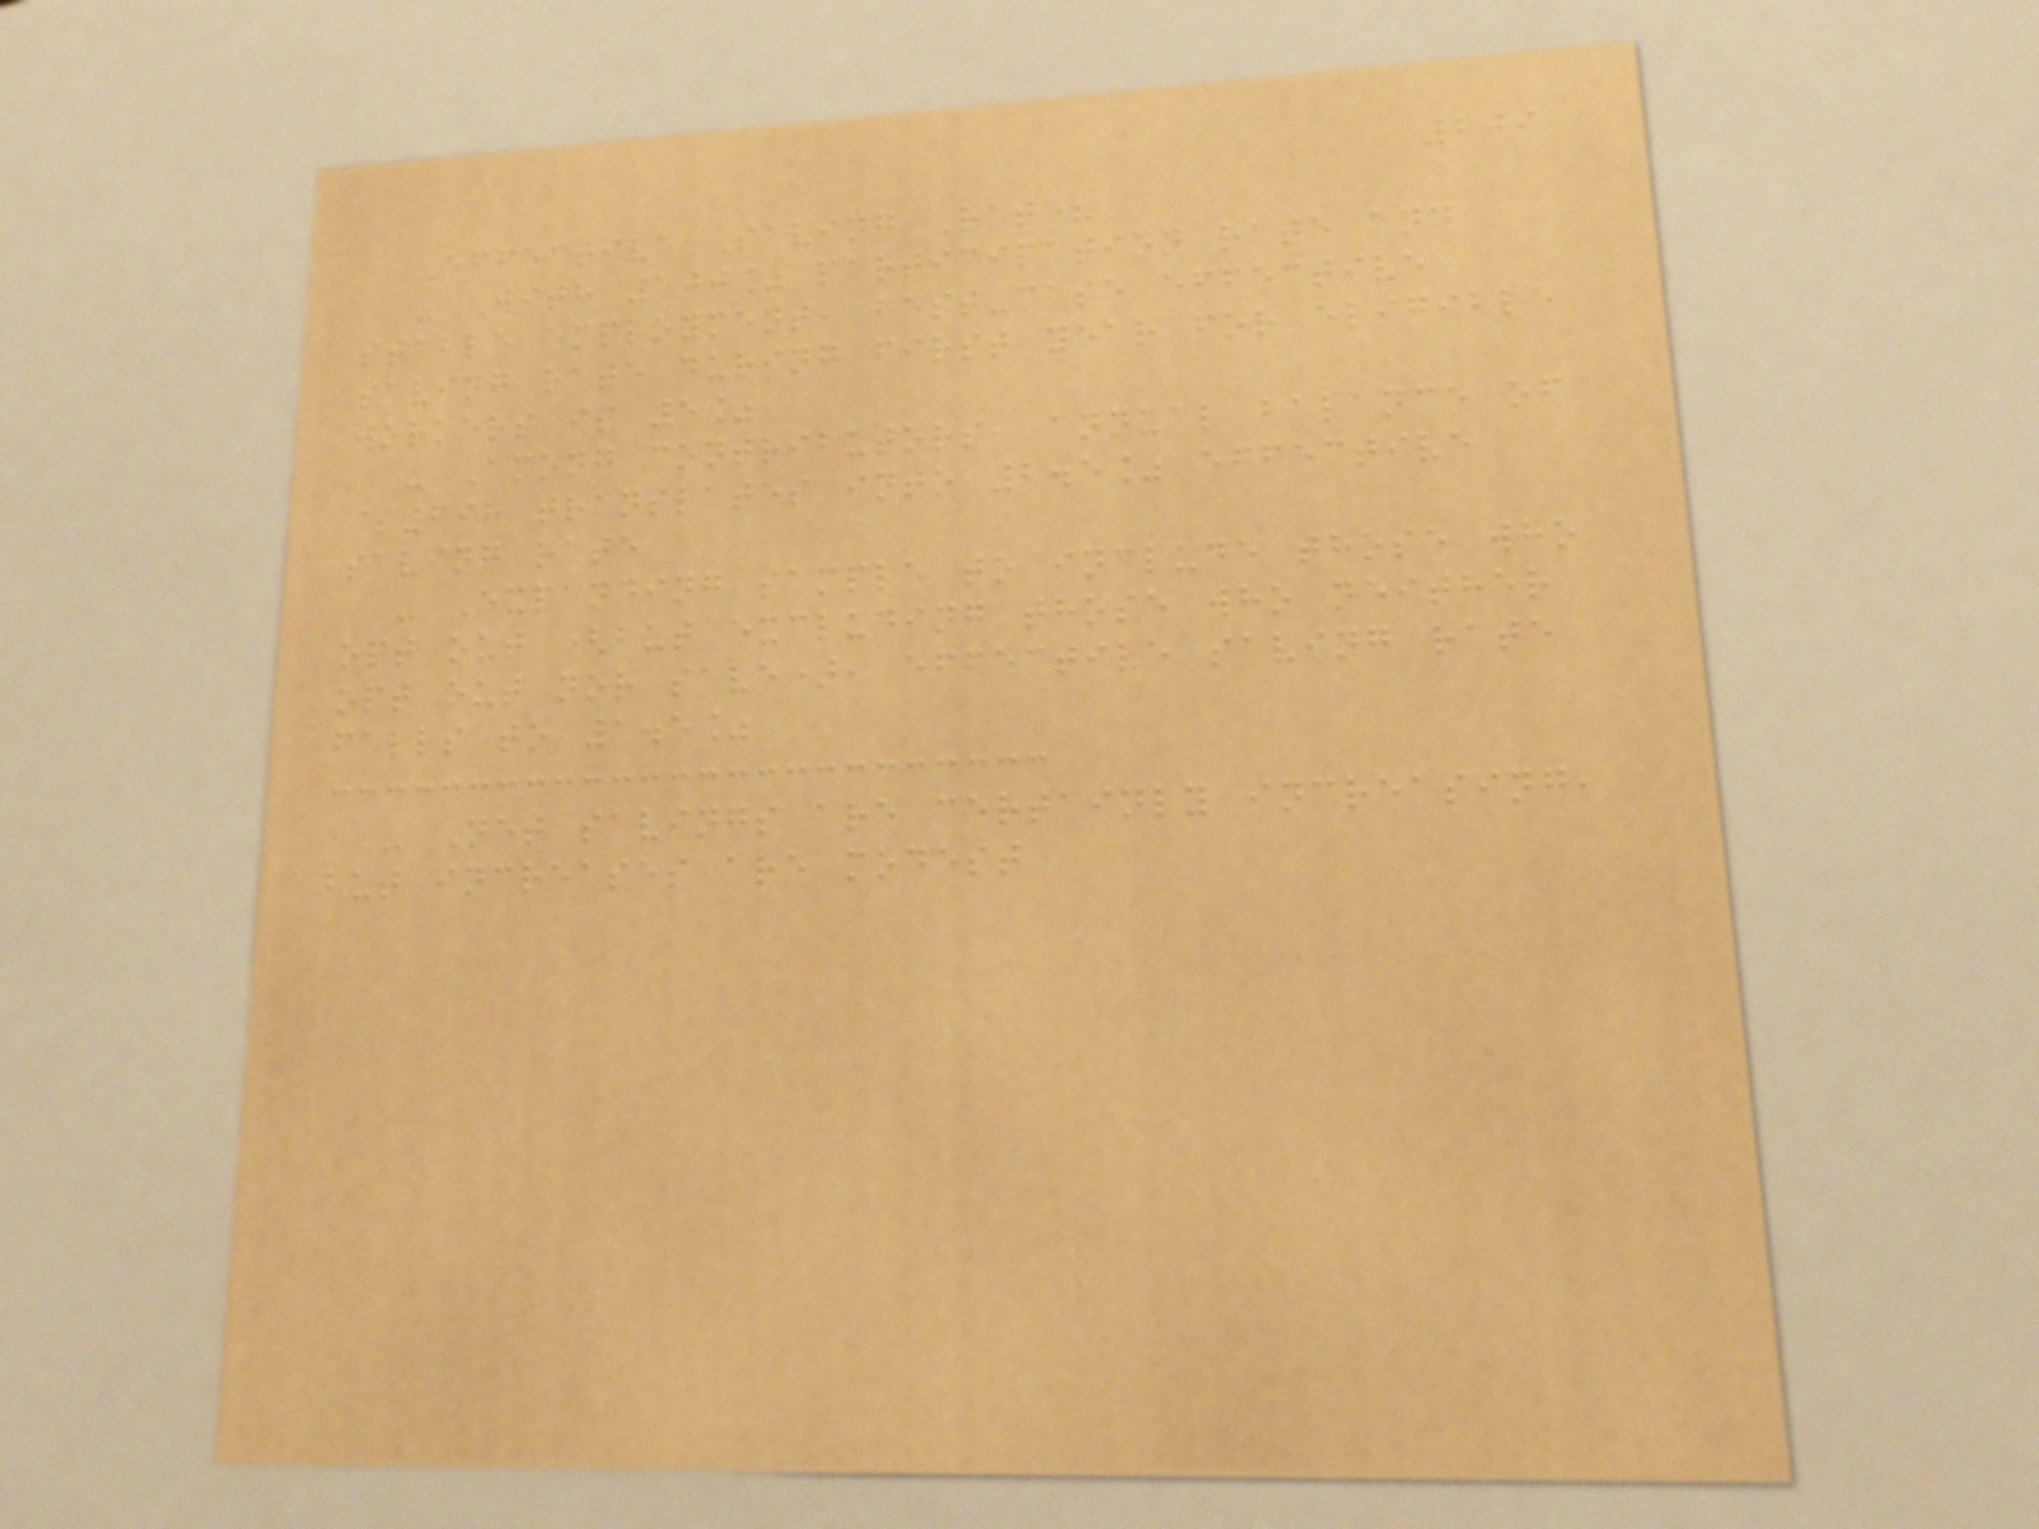209
Effective Saving Rate?
- With 100% participation rate and
stable employment, best-case effective
saving rate during first year for eligible
workers is 5%
- Among contributors, annual balance of
$698 translates into 2.5% effective
saving rate
- Expanding sample to include those who
opt out (but excluding those who neither
opt out nor save), effective saving rate
falls to 1.5%
- Net savings are certainly increasing,
but increases are modest
